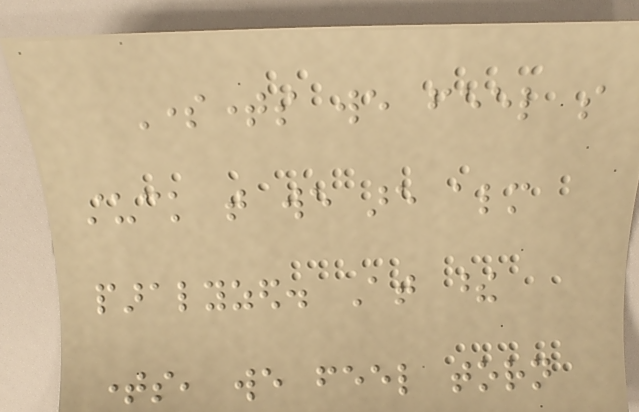Sometimes we feel so
stuck that we are almost
paralyzed. At these
times, we feel torn
